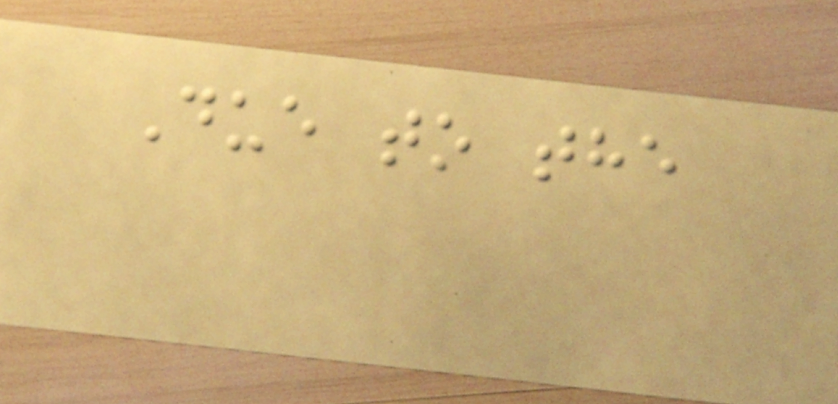Due to the
